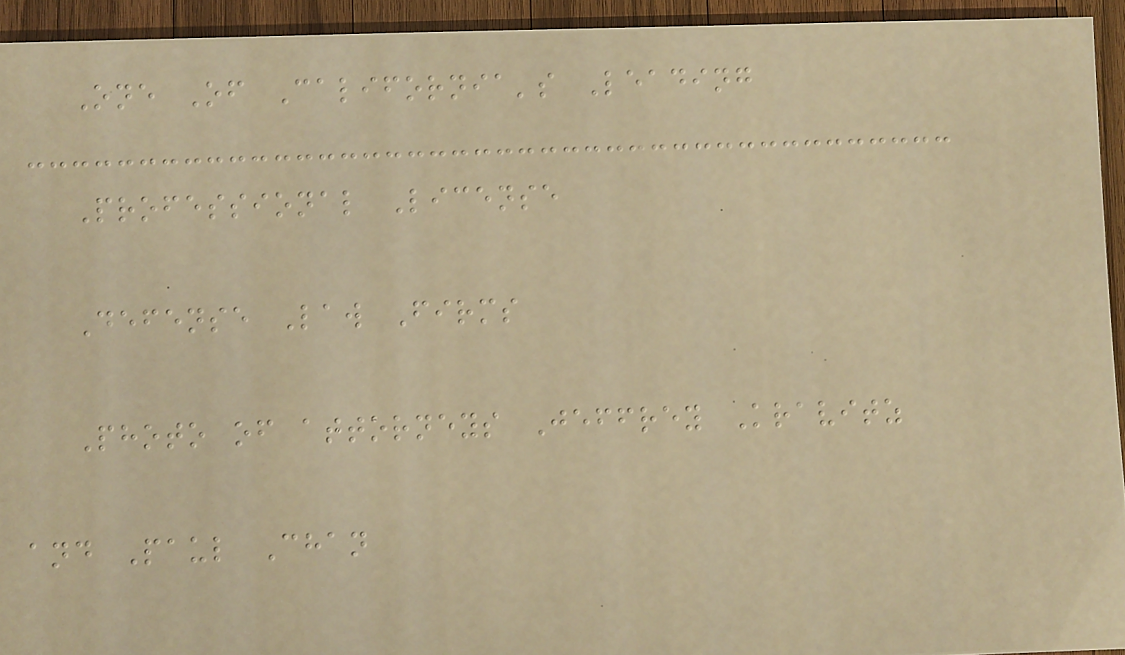One Of California's Leading
Professional License
Defense Law Firms
Photo of attorneys Jeffrey Kravitz
and Paul Chan
